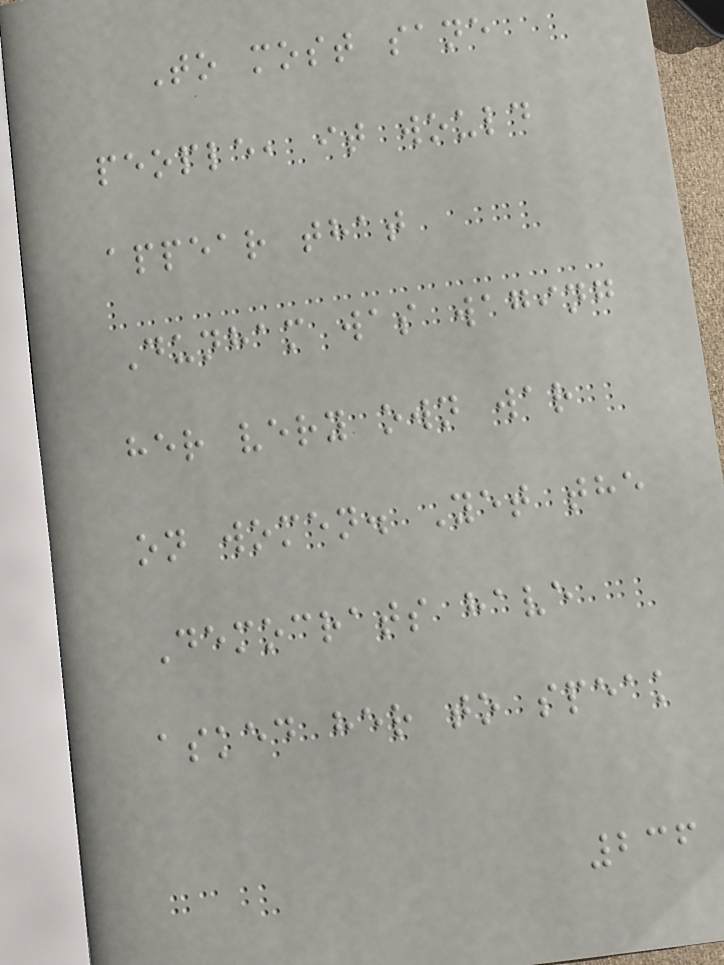To most sane
people, it would
appear that
Dunham was waging
her very own war
on women. Yet the
Democrats have
asked her to speak
236
